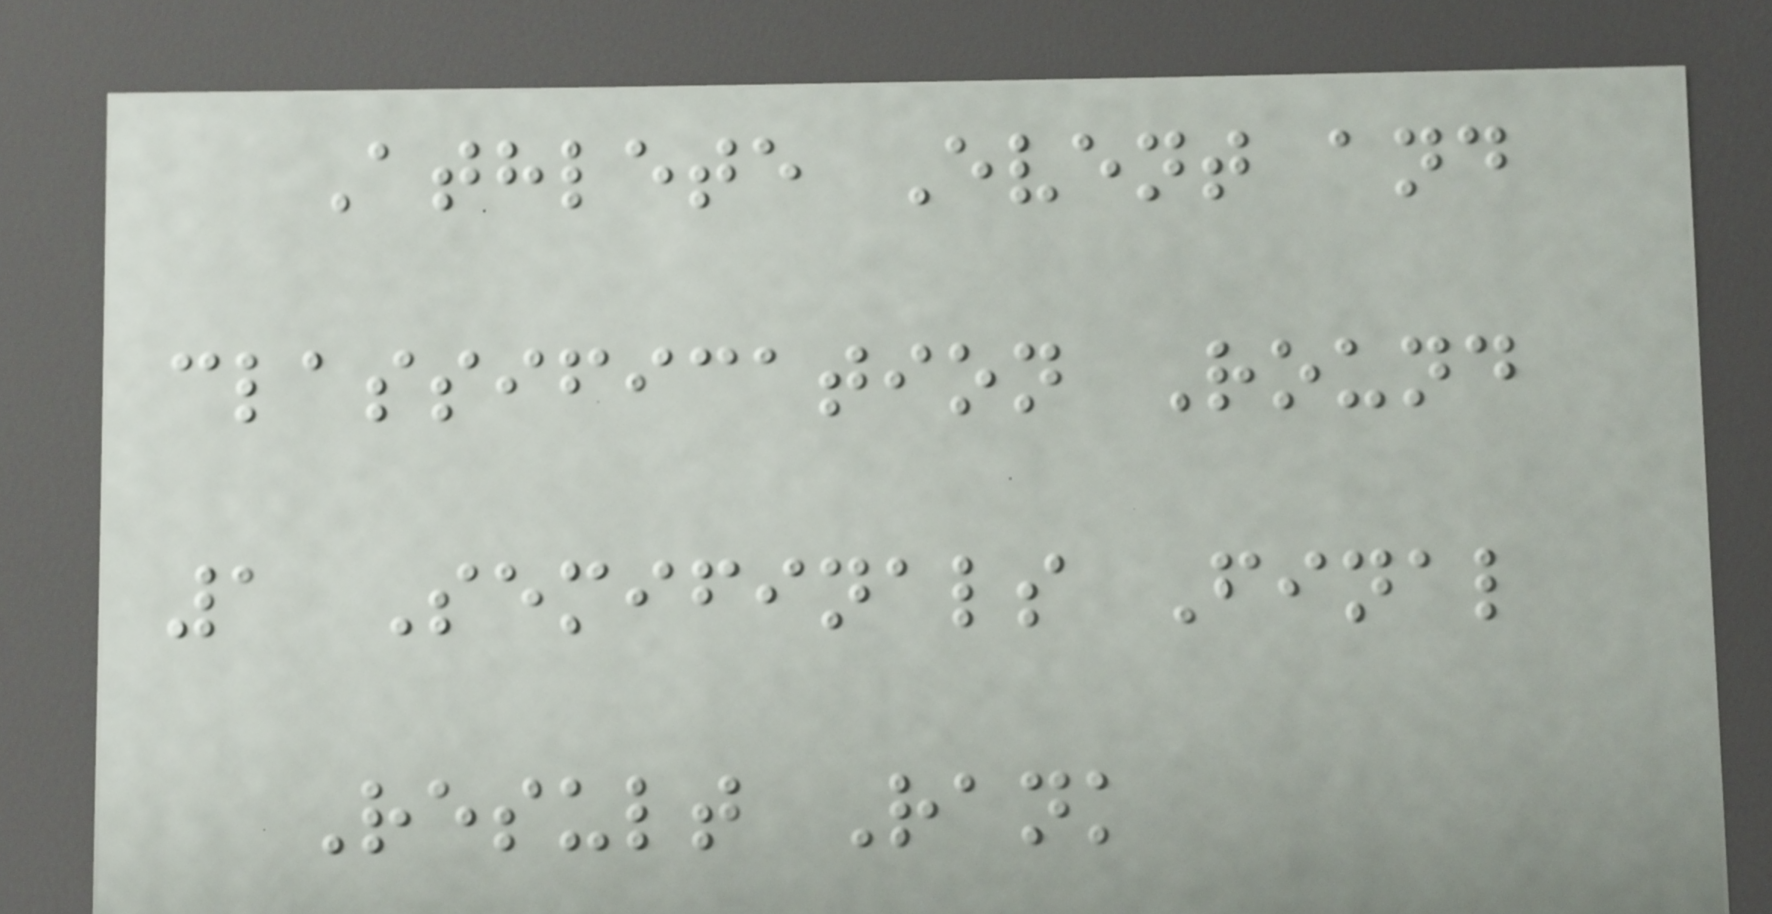Athlete Event and
classification Round
1 Semifinals Final
Result Rank
